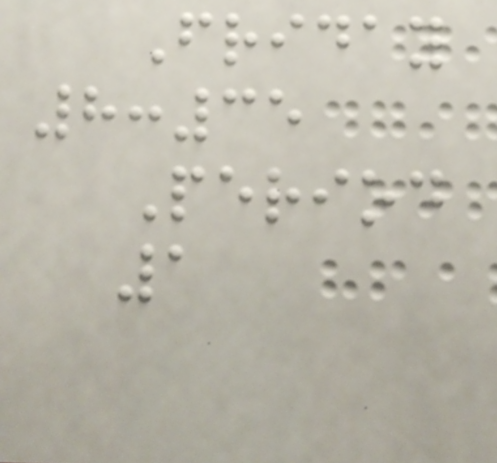Friday
8:35
Period
1
